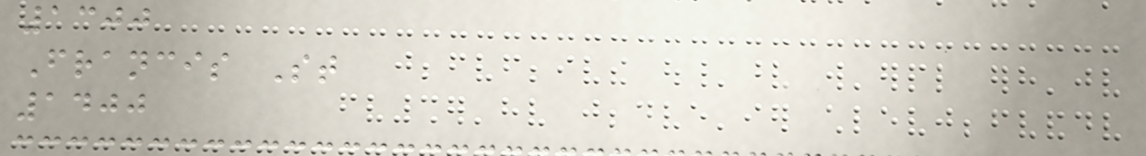1300
Francis St
1400
